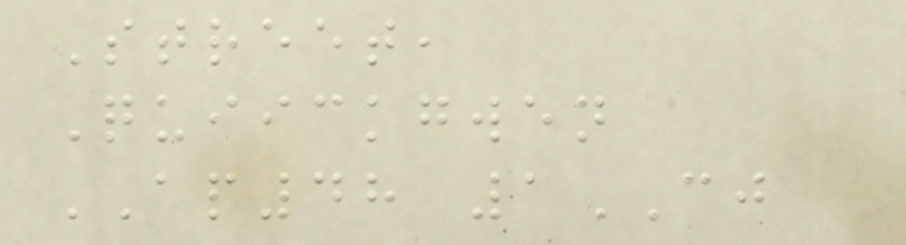Street,
Quiickgwen
AP48 1CJ
